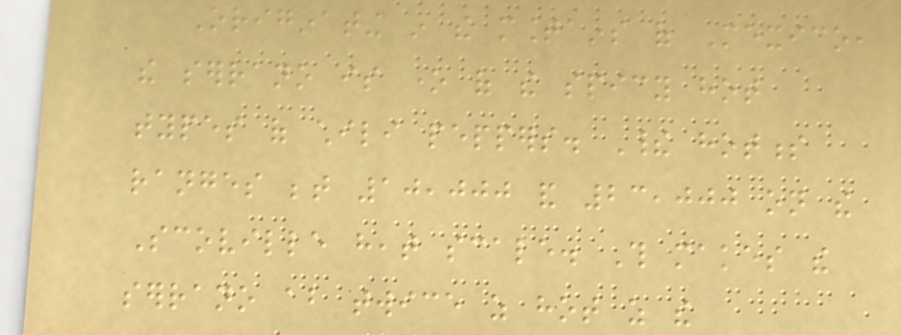Originating in the mountains of Mexico,
the serrano is one of the spicy hot
types of chili peppers. Their hotness
ranges between 10,000 and 23,000 on the
Scoville heat scale. This makes the
serrano about twice as hot as the
